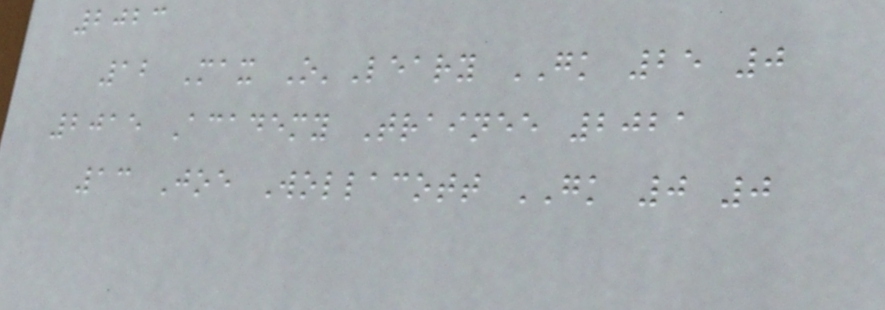2023
12 Max O'Leary GK 25 0
2015 Academy Trainee 2021
13 Joe Wollacott GK 0 0
